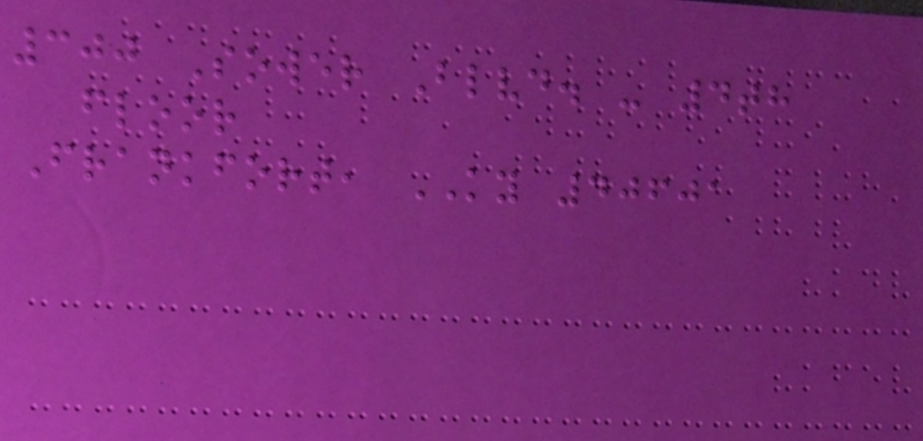300 Sower Blvd. - 4th
floor
Frankfort, KY 40601
